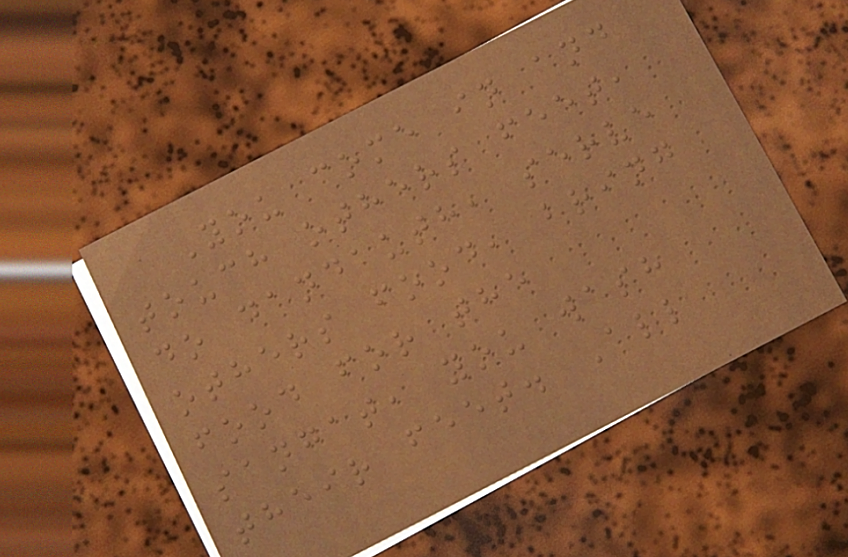You come in and
touch others feet,
do dandauth, serve
others food, bring
food for the
sangat, you wash
their feet. All
